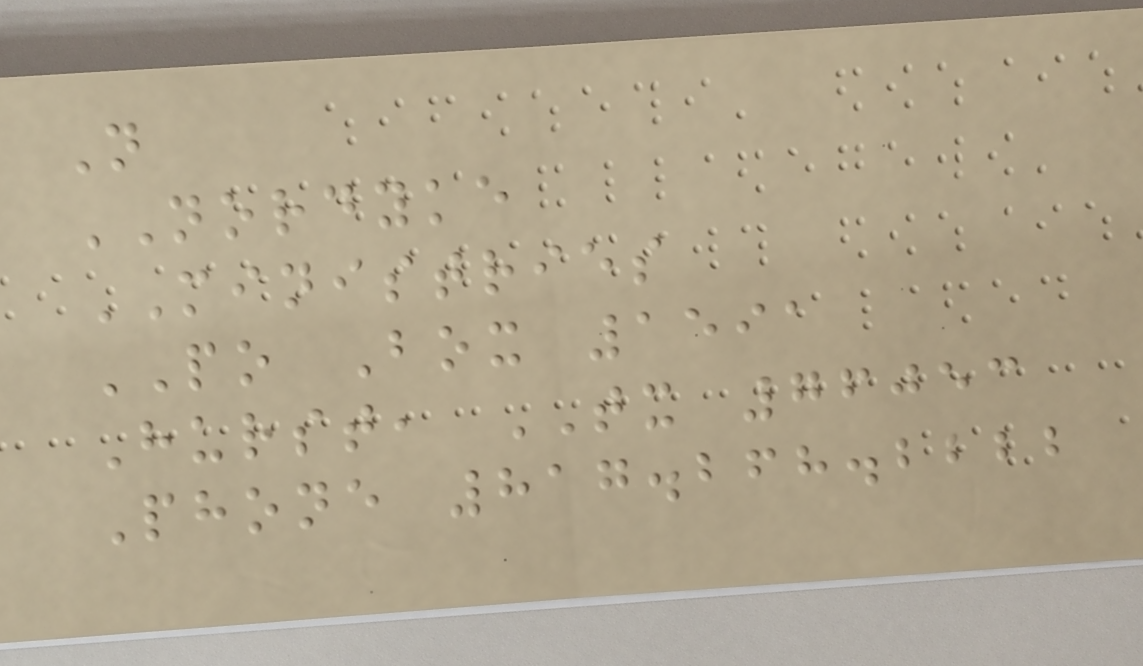N
NORDYKE
MINISTRIES
PO Box 1591
Hurst, TX 76053
Phone 817.268.2222
